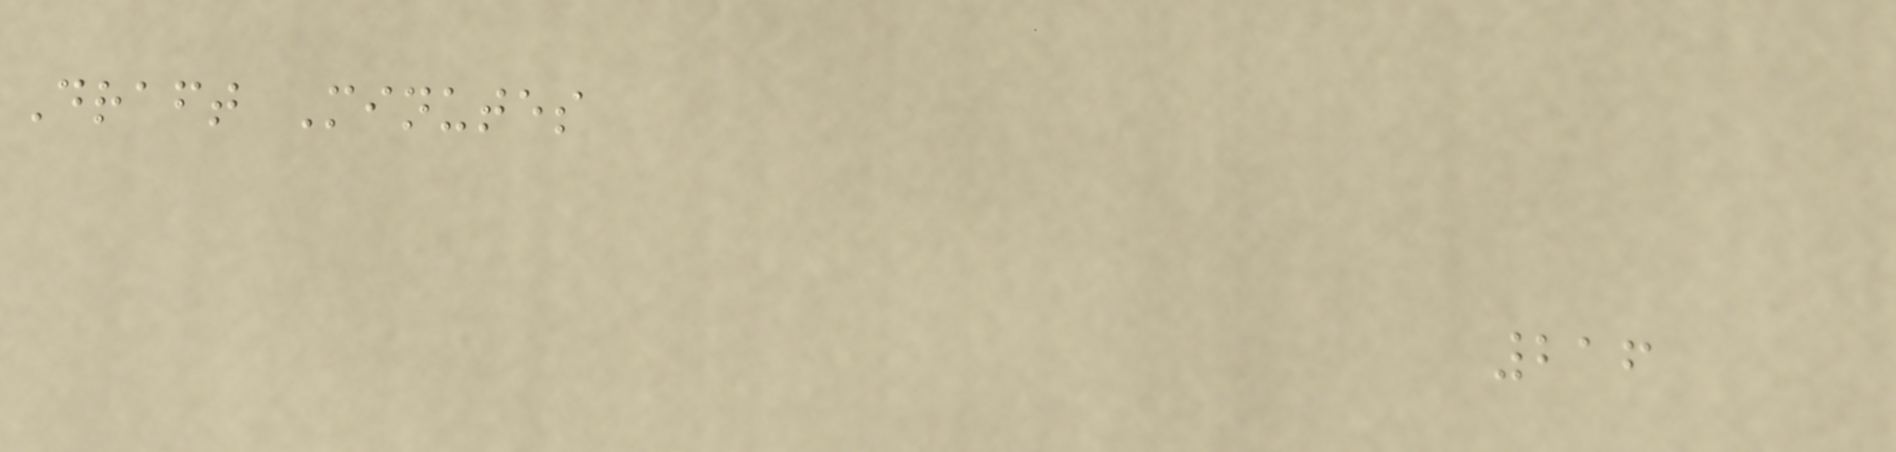Draft Minutes
216
